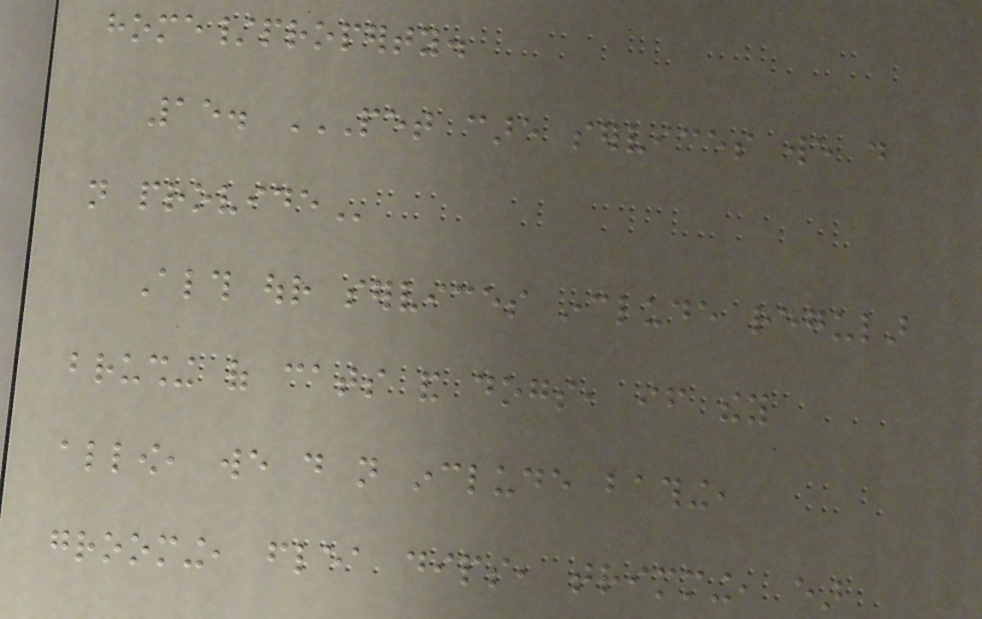home/property.
15. PET CARE SERVICES WE DO
NOT PROVIDE
Although our services include regular
brushing of cats and dogs, if they
allow, we do not include bathing,
grooming, flea dips, trimming, ear
